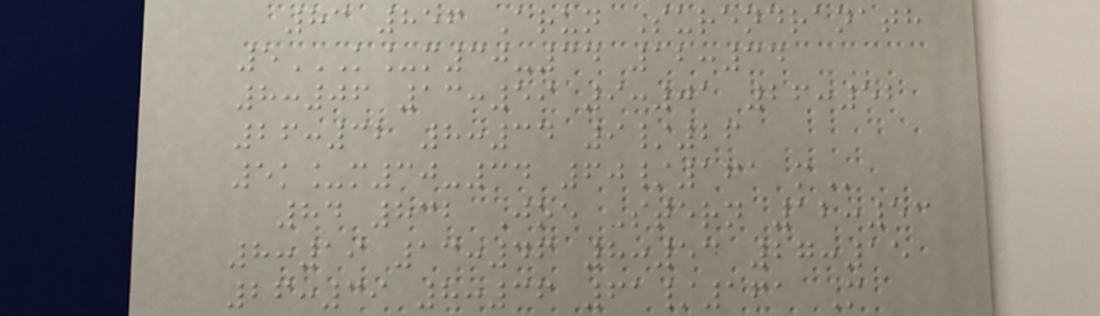83 856 Arun Surendranath
5K_M30-34 12:34
8:06 13:59 9:01 26:52
26:32 8:34 9/26
5K_M30-34 60/161 M
84 832 Joe Stern 12:53
8:19 13:46 8:53 27:15
26:39 8:36 61/161 M
